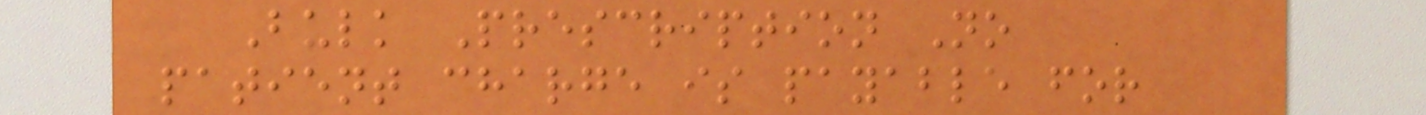Bulk Prescription No
patient charge is payable for
